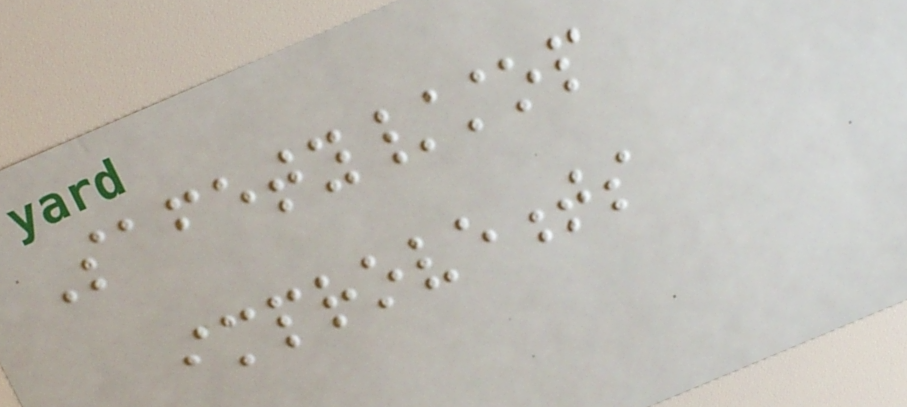Safety/stop
improvements
